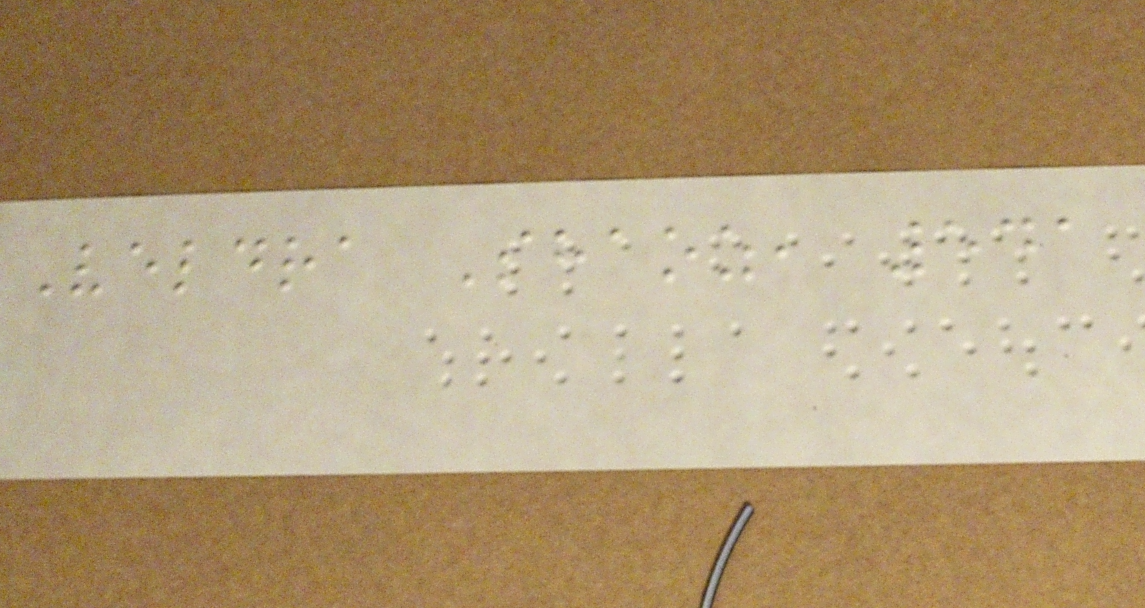Veldra Shaoz, 541
